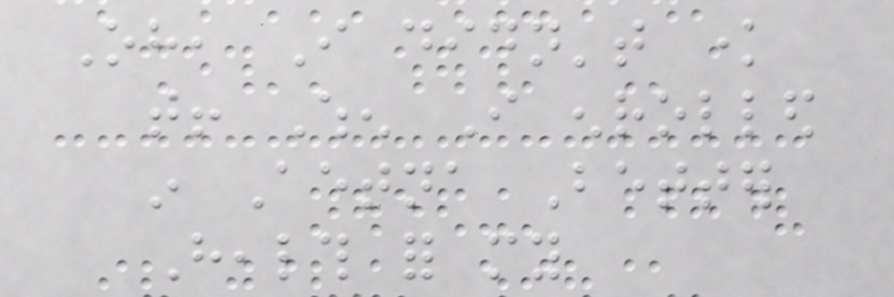Oh, I didn't know
that! When I enrolled
in Aetna Better
Health for my
